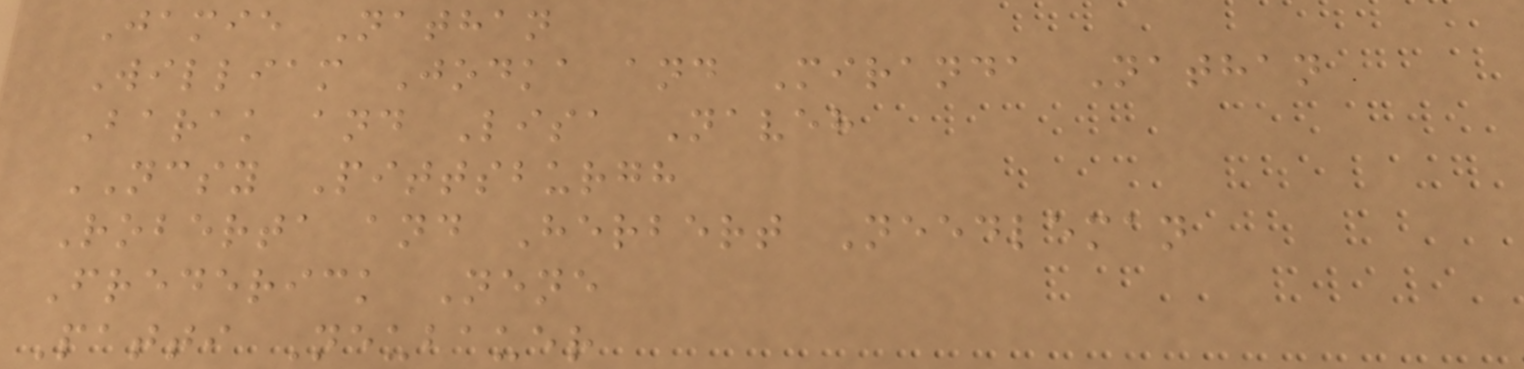Jamie Nathan
William Jodka and Miranda Nathan
Barak and Lisa Naveh
NCSY Pittsburgh
Roberta and Herbert Needleman
Frederick Nene
Patti Neubauer
